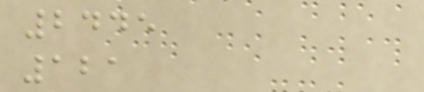2445
121
